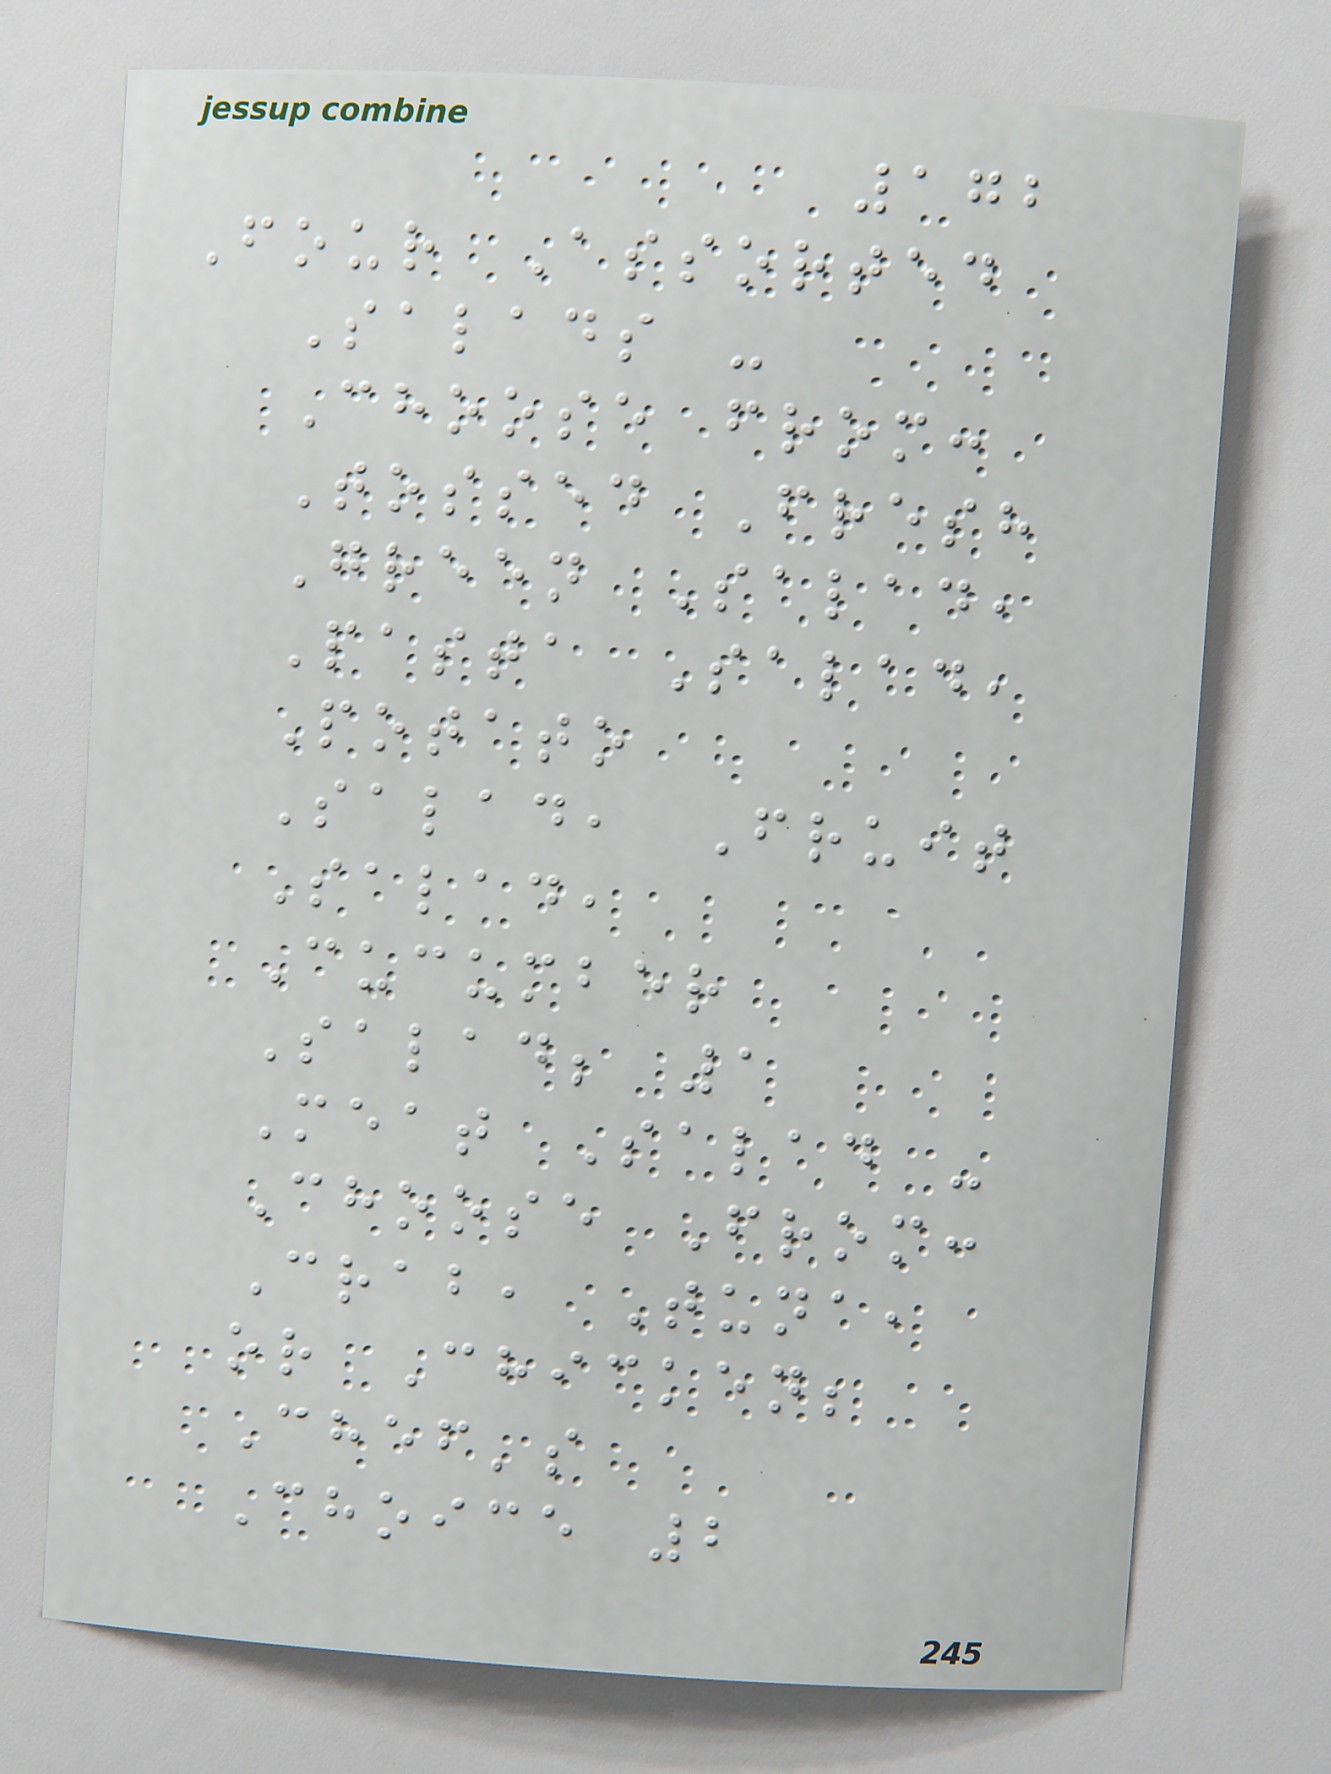172
Four Assorted
Salads -
Choose from:
Tossed Fresh
Green Salad,
Pasta Salad,
Potato
Salad, Fruit
Salad,
Cucumber
Salad; 1
Meat Salad -
Choose From:
Crab, Tuna,
or Chicken;
Chef's
Choice 2
